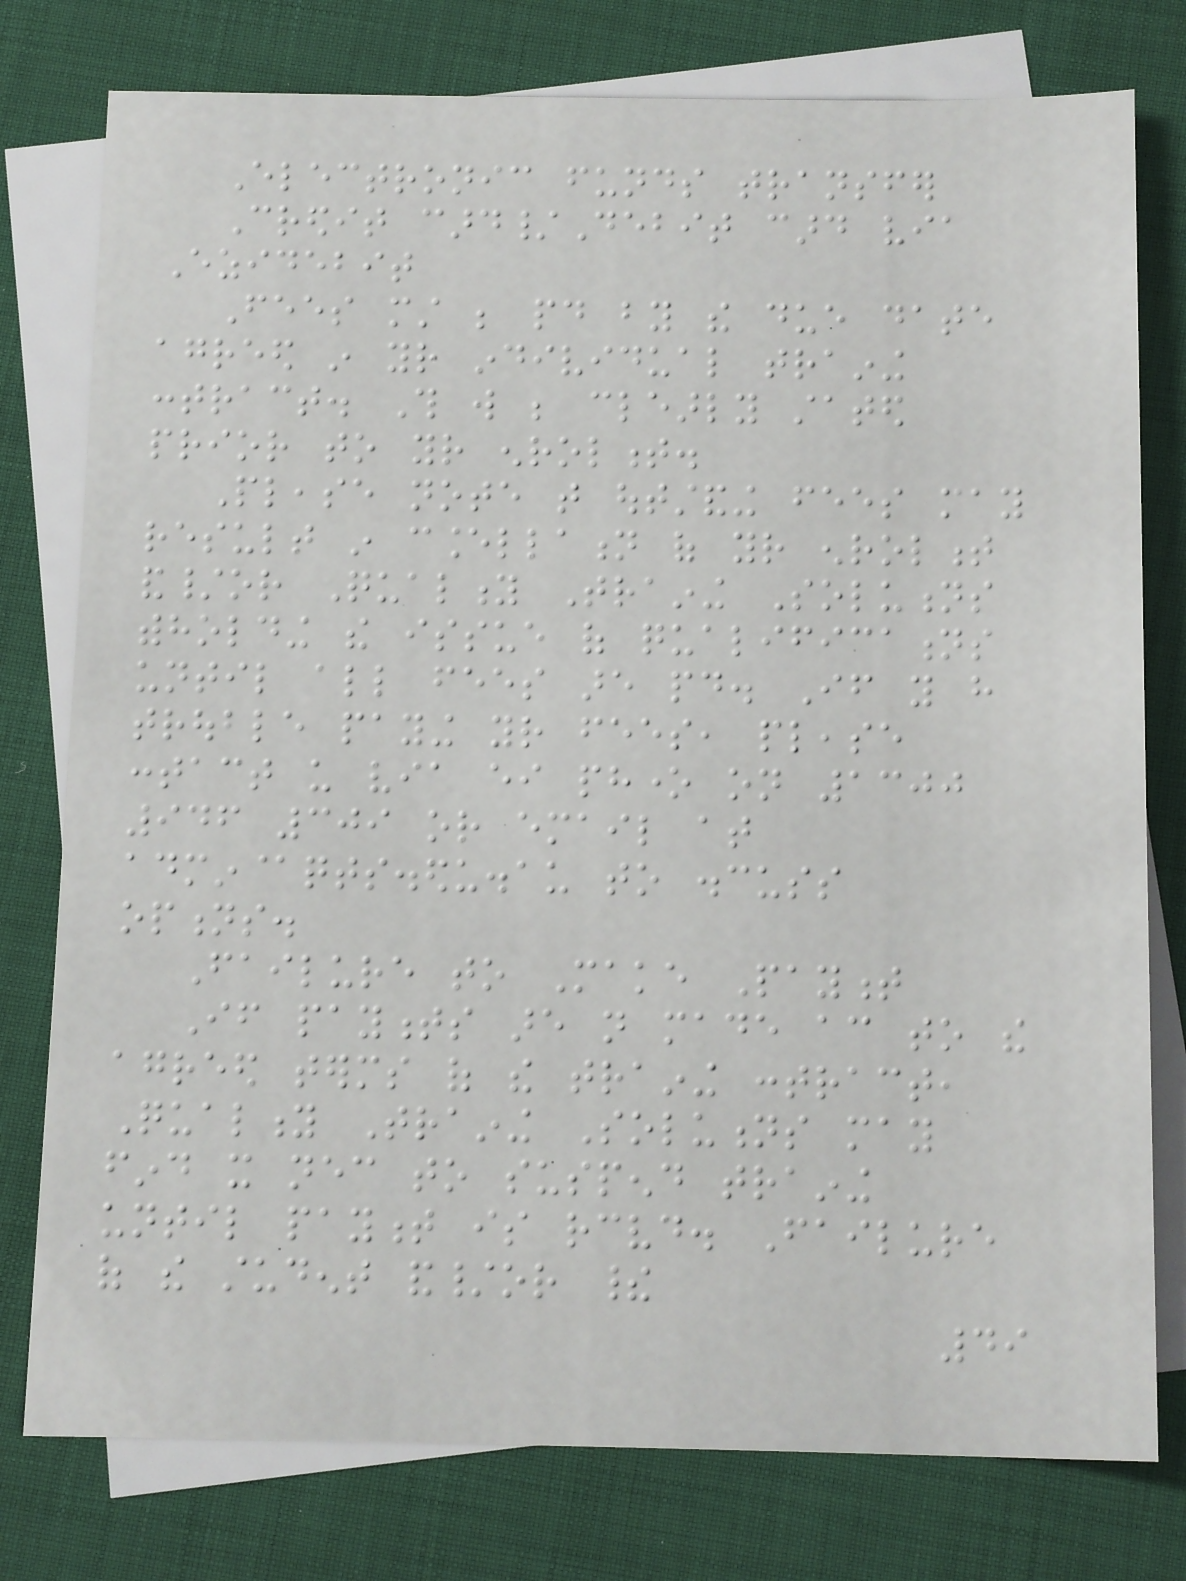Electronic funds transfer
Credit card/Debit card via
Ezidebit
Fees must be paid by the due date
agreed in your individual training
contract. This will be clearly stated
prior to your enrolment.
Please note that outstanding fees may
result in cancellation of your enrolment
and/or Quality Training Solutions
withholding the issue of qualifications
until all fees are paid. If you have
trouble paying your fees, please
contact us via either phone on 1300
946 309 or email at
admin@qts.edu.au to discuss
options.
Failure to Make Payment
If payments are not made according to the
agreed terms of the training contract,
Quality Training Solutions may
find it necessary to suspend training
until payment is received. Failure
of the student and/or their
49
